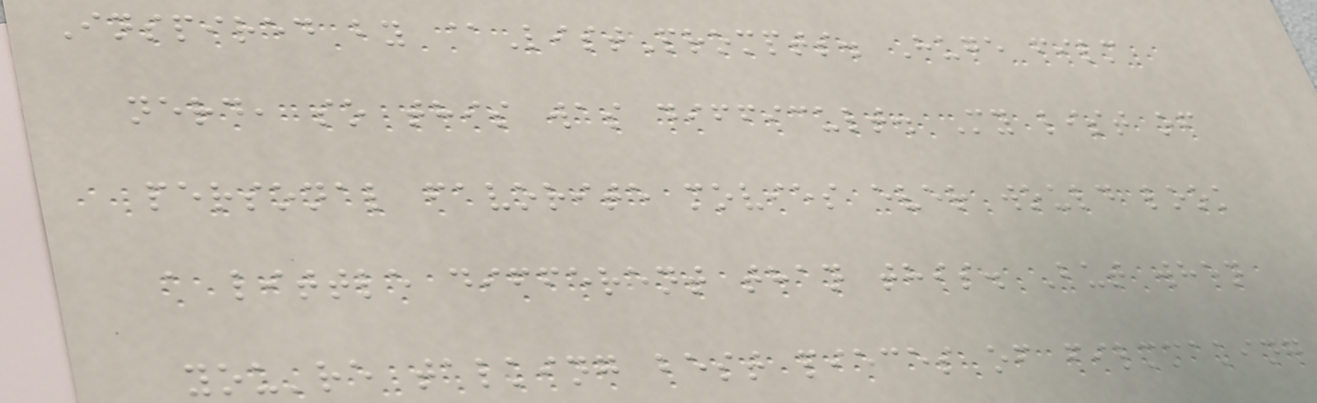Inspired by @ListPrompts. Huge film
nerd, so this was difficult. My list of
personal favorite movies ever would look
a little different than this. But when
you're talking best pieces of filmmaking
